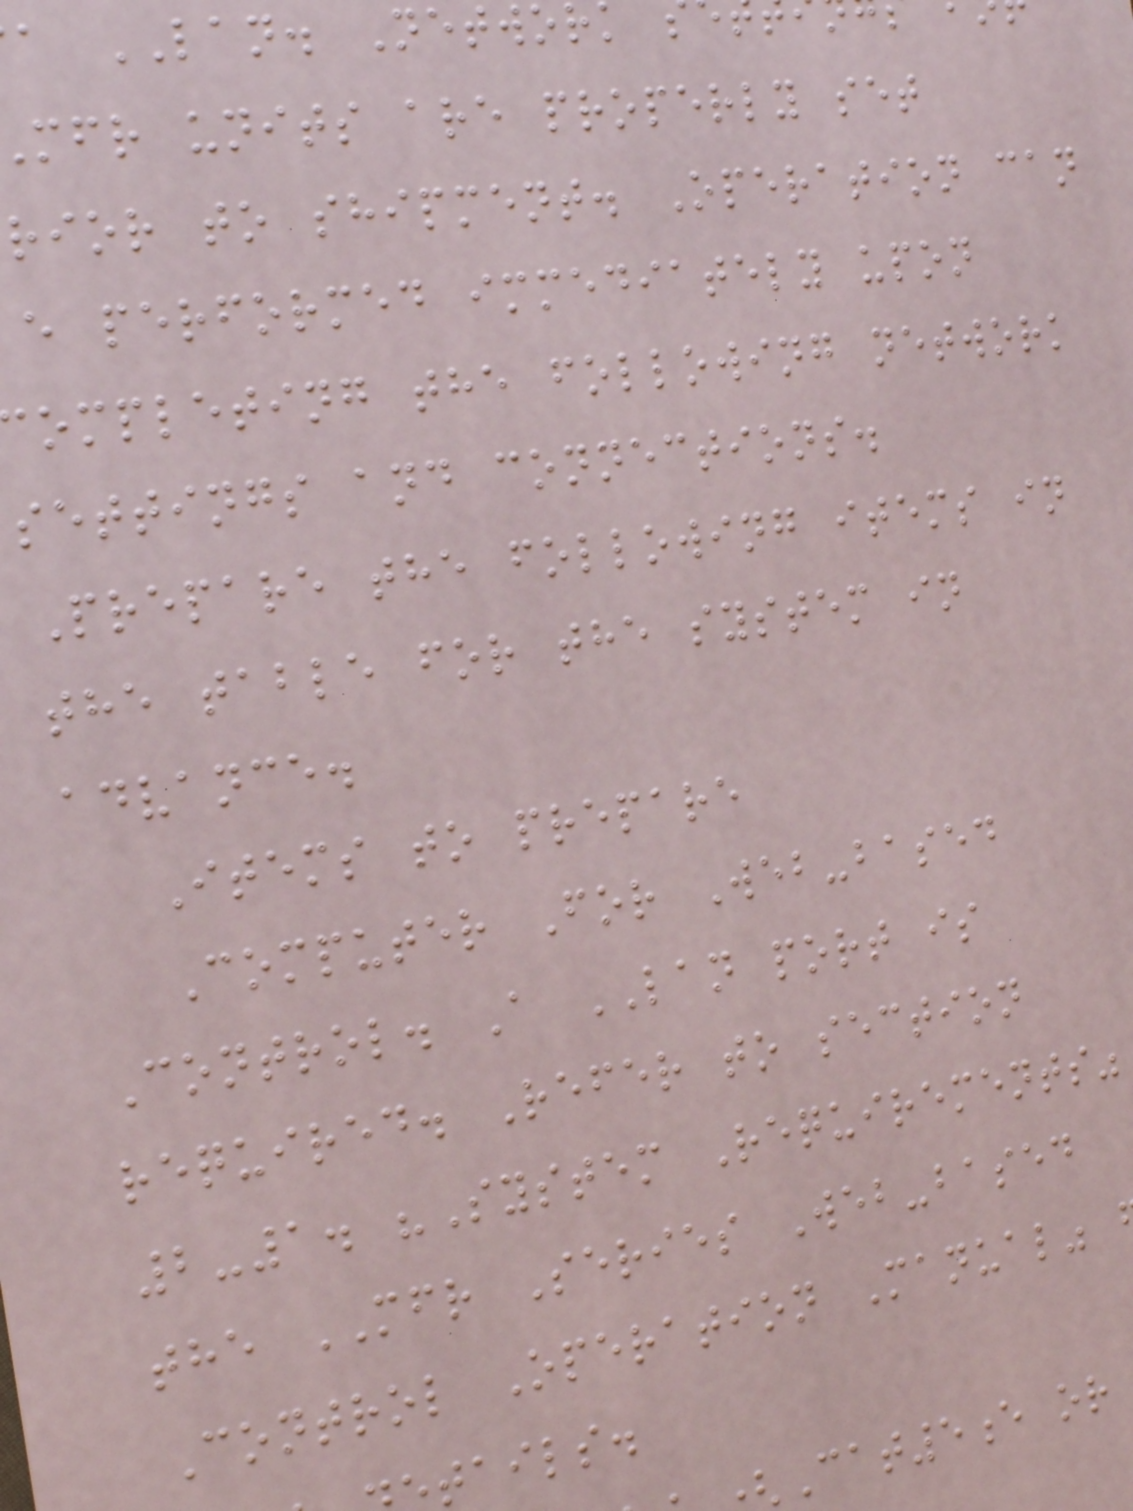a LAN. Networ
mfr units are properly set
rior to shipment. Operation can
e performed immediately upon
ompleting the following network
settings and connections.
Prepare the following items in
the table for the system in
advance.
Items to prepare
Computer For Web-based
Control. A LAN port is
required. Refer to section
2-1. "System Requirements"
the MFR Series Web-based
Control Operation Manual"
tails.
Cat5e or
